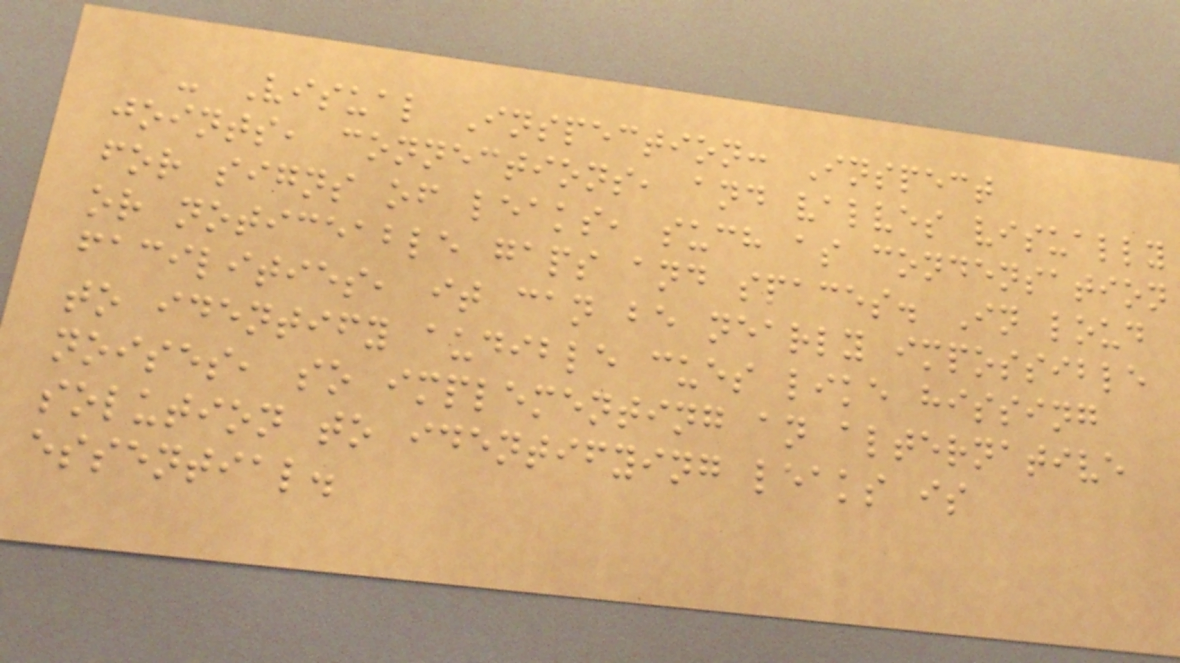- Visual Inspection: Inspect
joints, connections, and valves visually
for signs of leaks, such as condensation
or noticeable gaps and spaces. In loud
facilities, it can be nearly impossible
to identify audible cues like hissing
noises, so implementing an alternative
solution to identifying leaks is
essential.
